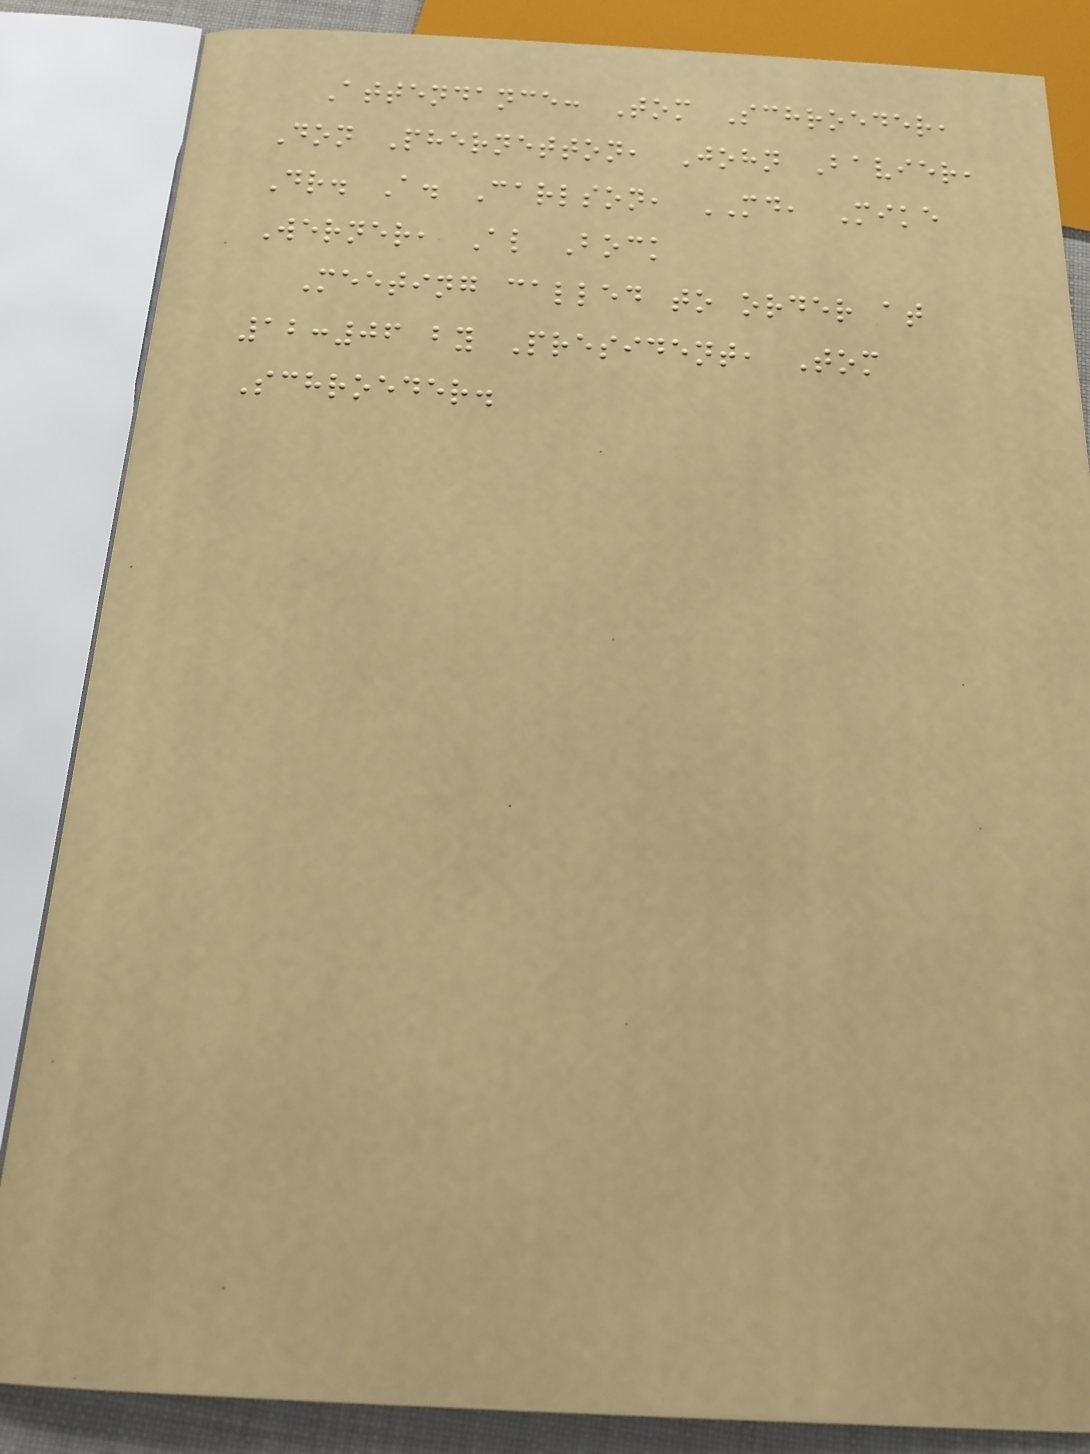Attendance: Tom Schroeder,
Don Phernetton, John Bavier,
Dr. A. Carlson, MD, Mike
Werner, Al Bock
Meeting called to order at
12:06 by President, Tom
Schroeder.
